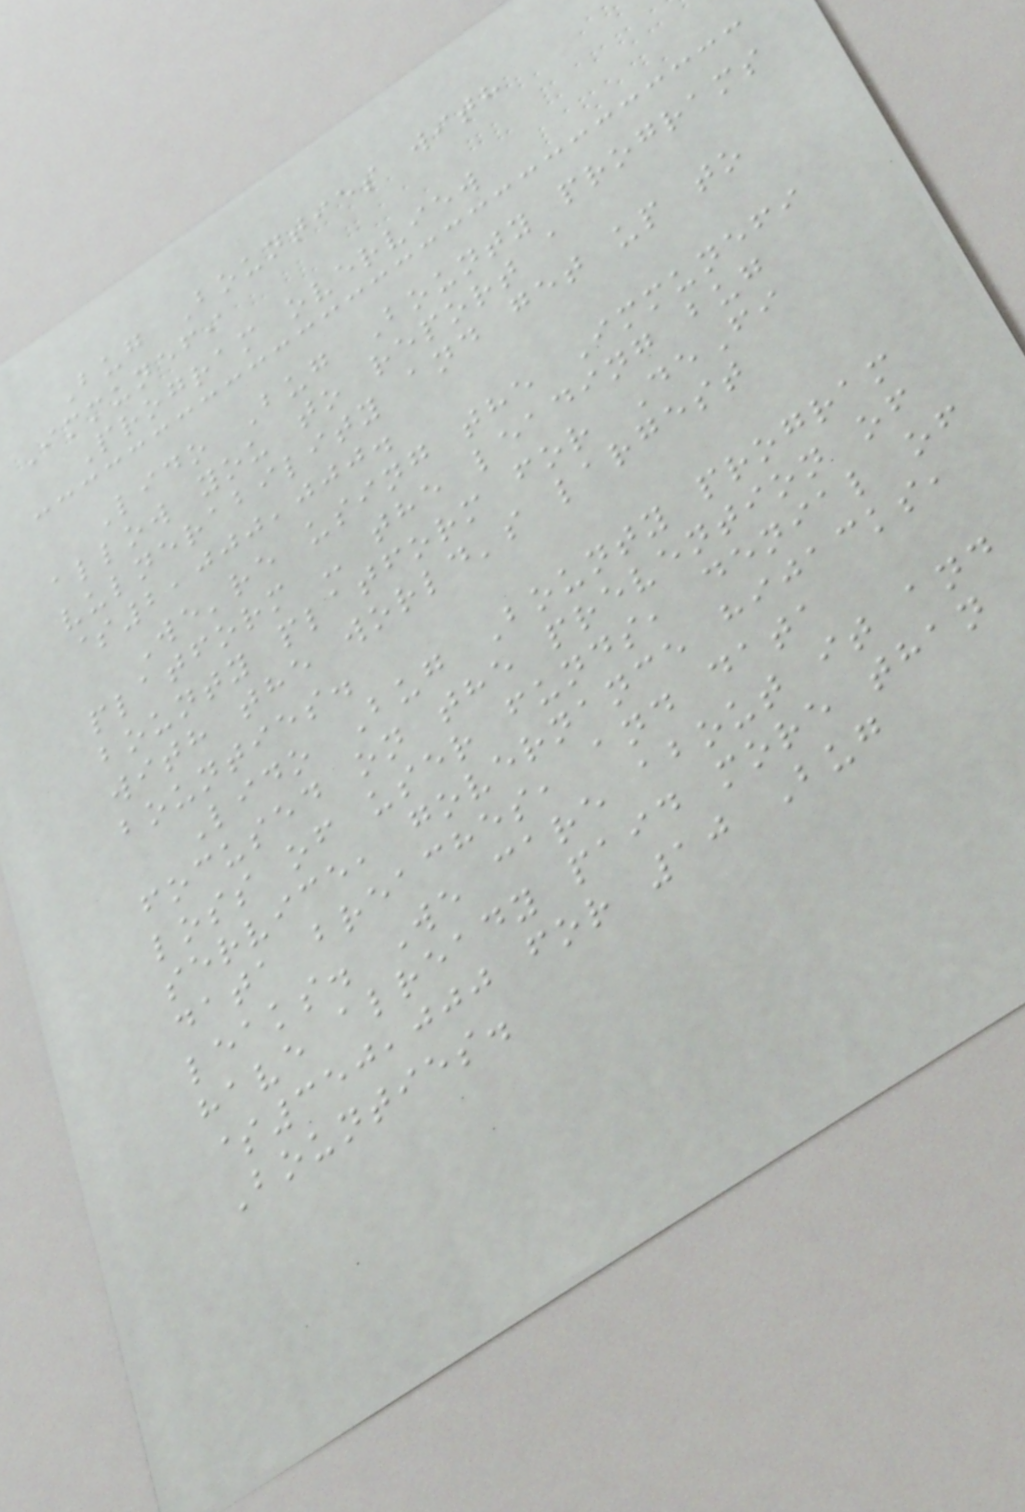Bug Bounties with
Immunefi
Program overview
Lido Bug Bounty programs
allow you to report a
vulnerability and get up to
$2,000,000.
We're using the Immunefi
platform - the leading bug
bounty platform for DeFi
with the world's largest
bounties.
Lido Bug Bounty program
focused on the prevention of
loss of user funds, denial of
service, governance hijacks,
data breaches, and data
leaks. We care about it and
have already paid more than
$350,000 for 10 Bug
Bounties.
